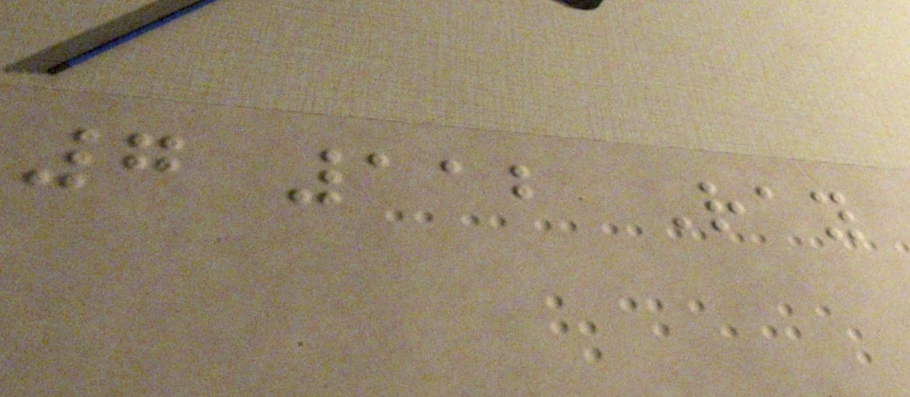7 112 Ray
